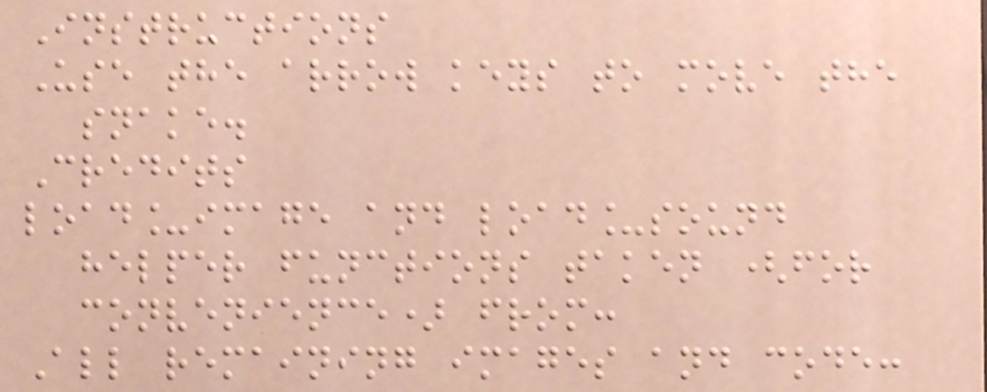Instructions
Use the arrow keys to move the
snake.
Credits
load_image and load_sound
helper functions taken (for
convenience) from:
All remaining images and code:
